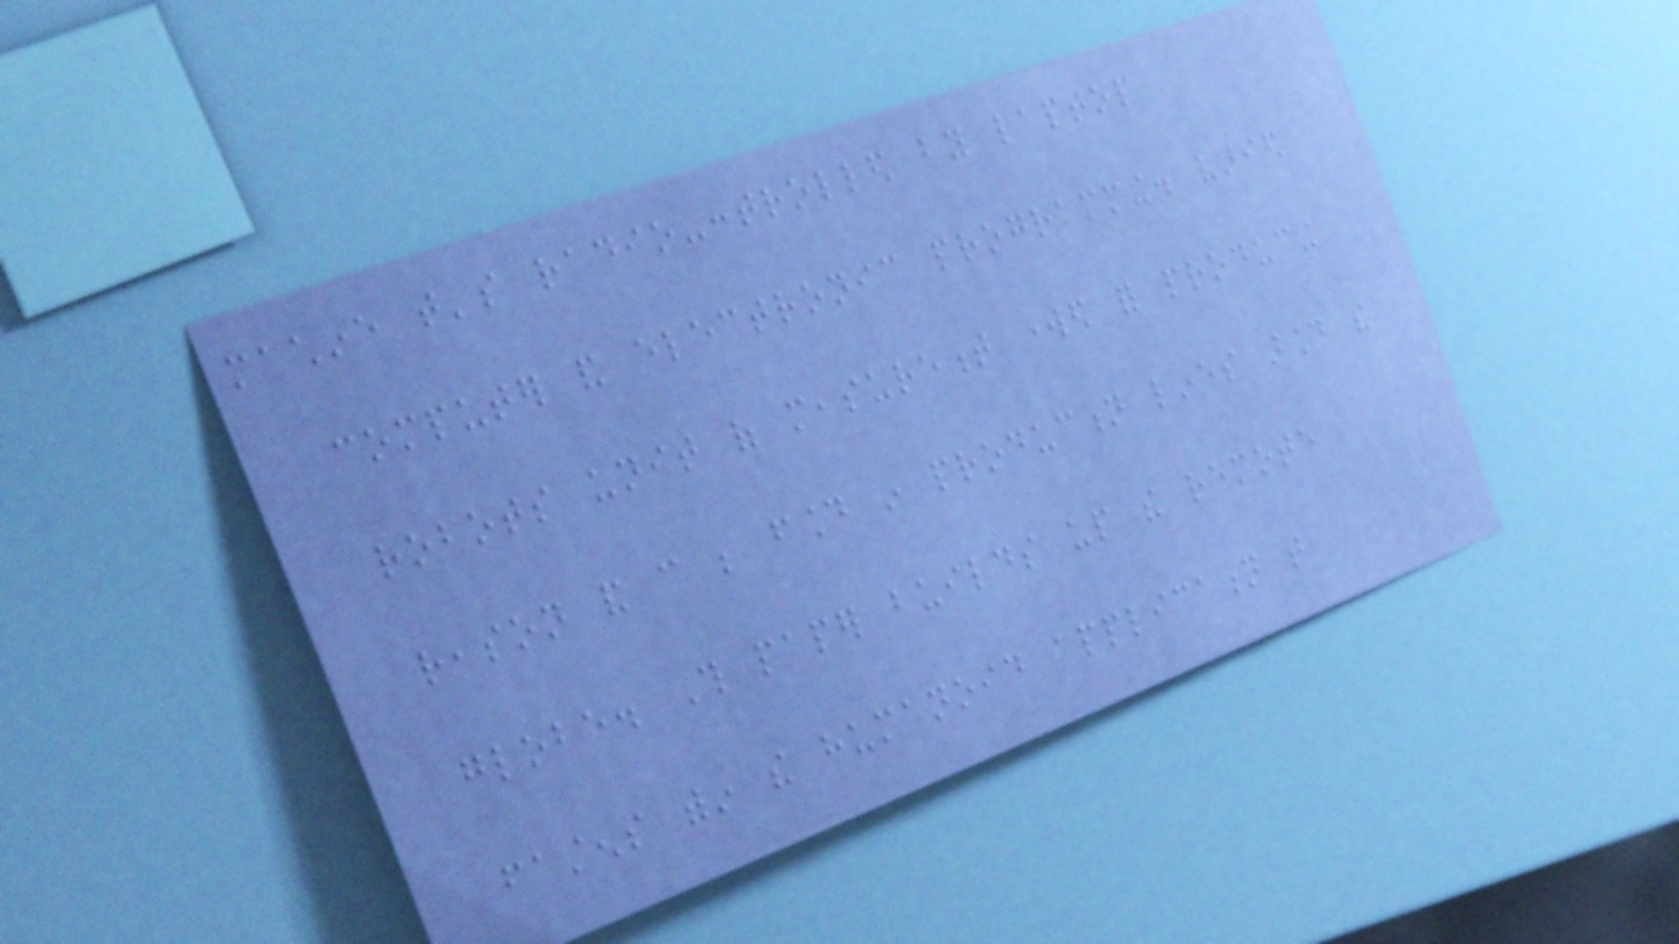machine that's radio-controlled by laptop
computer and electronic programming. varied
robots unit of measurement worked for producing
reason and can be found in production lines around the
globe. This paper builds up the remote
fastens within the humanoid application that
